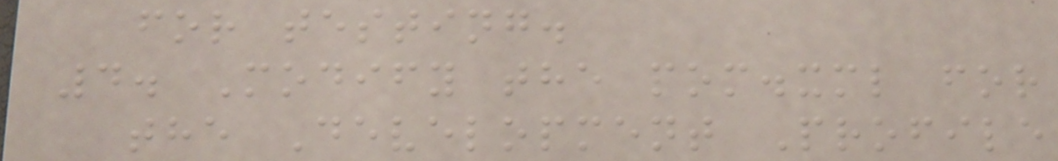for testing.
4. Modify the pom.xml for
the Development Profile
